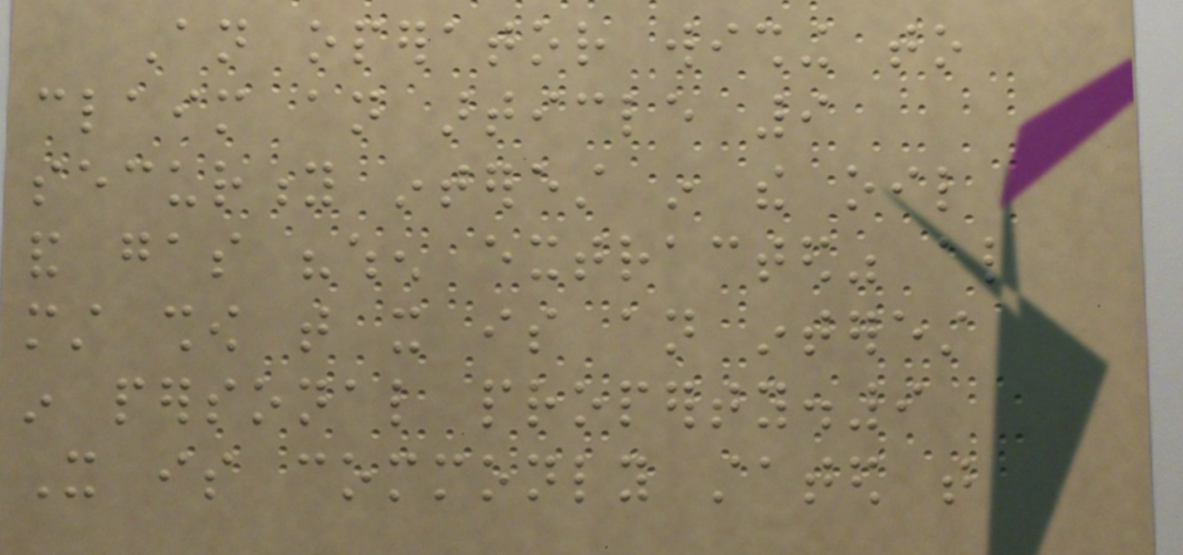An operator wishing to
claim an article 9
security interest in the oil
and gas "when extracted" also
must show that it is an interest
in personal property.9
It is commonly stated that
